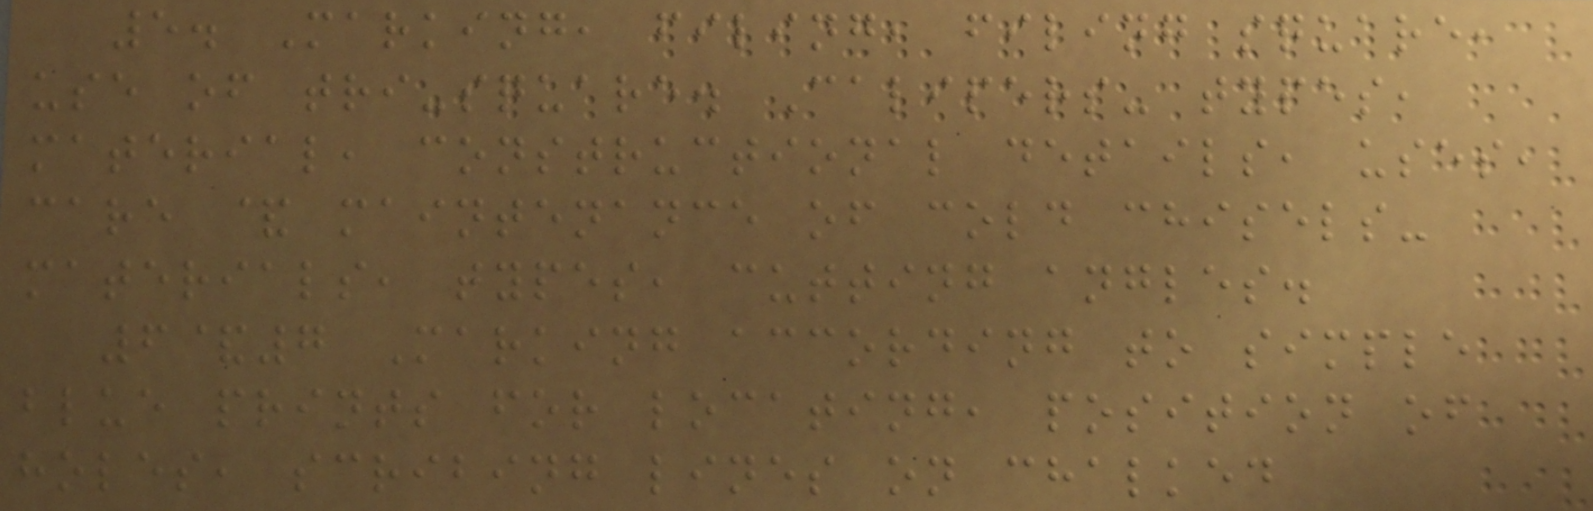5. Marking, filing, filing square,
use of tri-square. Calipers- types,
material, constructional details, uses,
care & maintenance of cold chisels-
materials, types, cutting angles.
6&7 Marking according to simple
blue prints for locating, position of
holes, scribing lines on chalked
